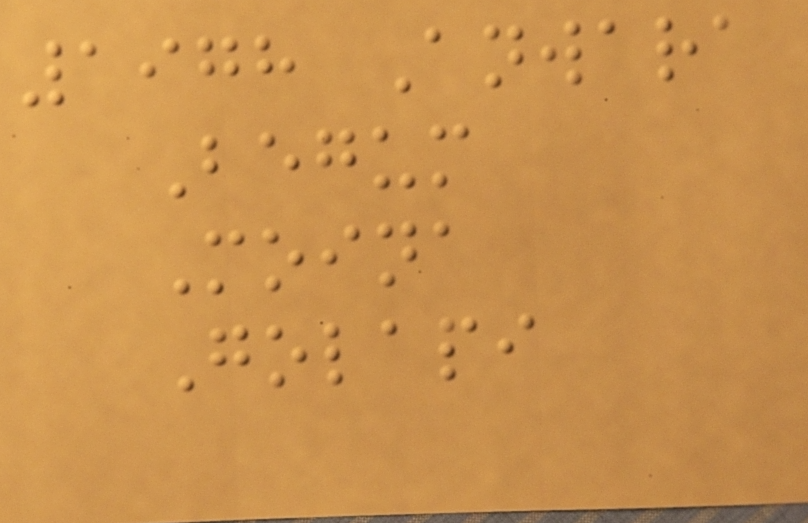1978 Anwara
Begum
Moina
Golapi
